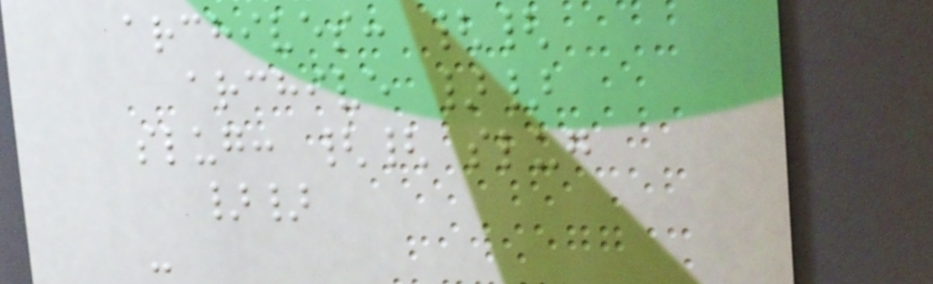archives: {{
archive }}
slug: {{ slug
}}
-
